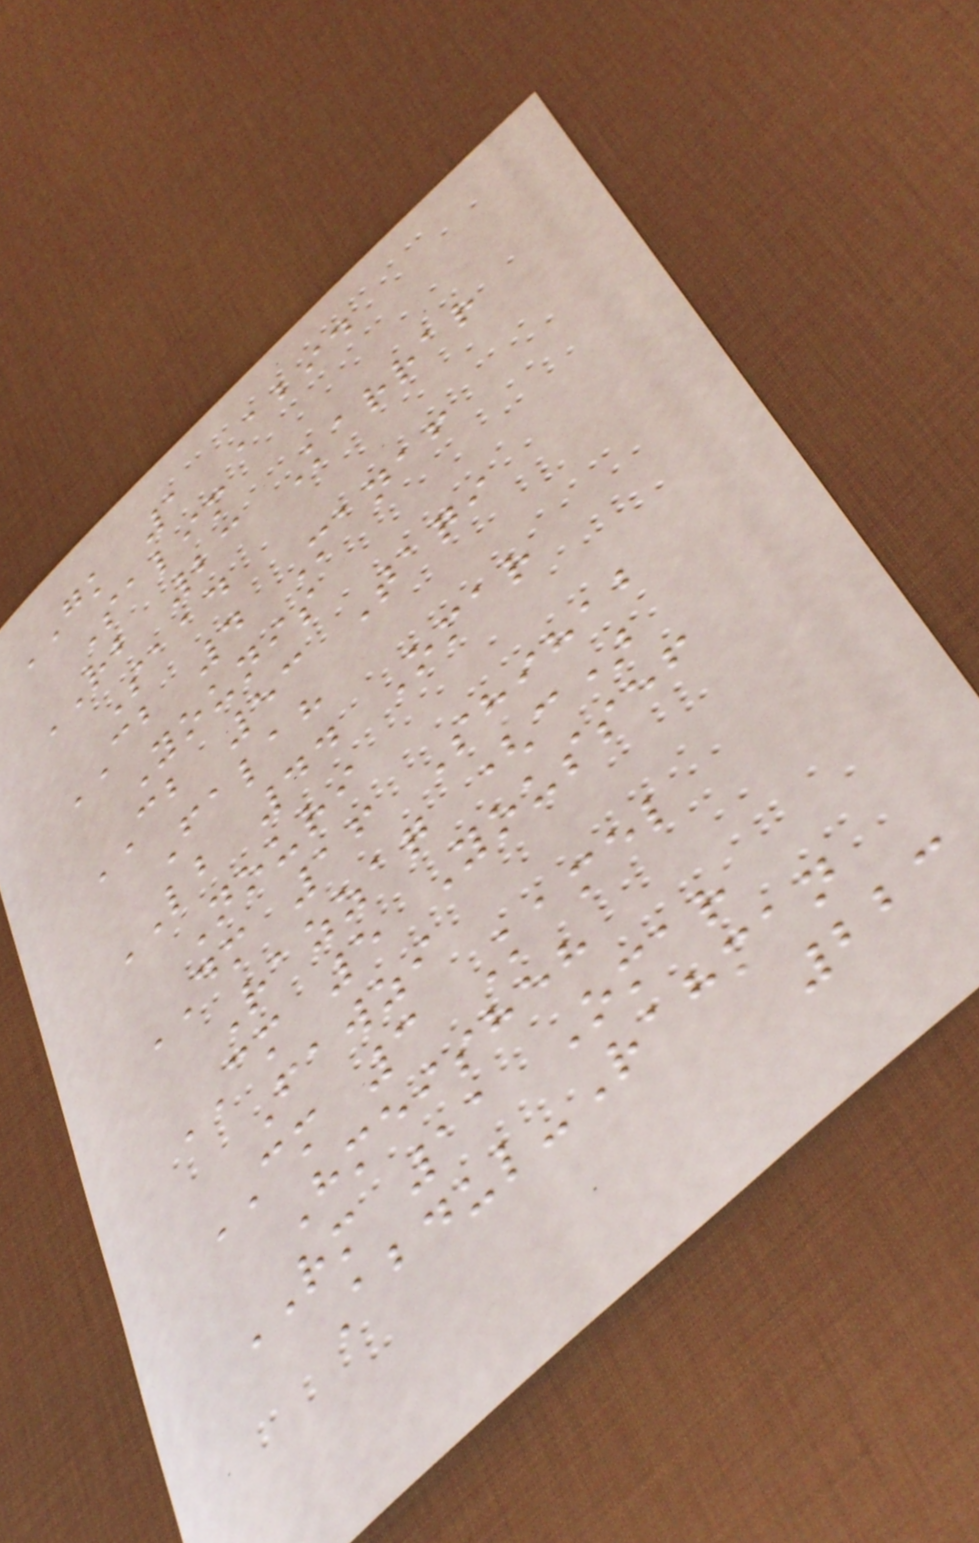GK 1 Abid
Salim
RB 23 Karrar
Saad
CB 4 Manaf
Younis
CB 53 Taqi
Falah
LB 44 Omar
Nouri
DM 16 Shihab
Razzaq (c)
CM 5 Youssef
Fawzi
CM 3 Kamel
Hmeisheh
RM 11 Omar
Abdul-Rahman
223
